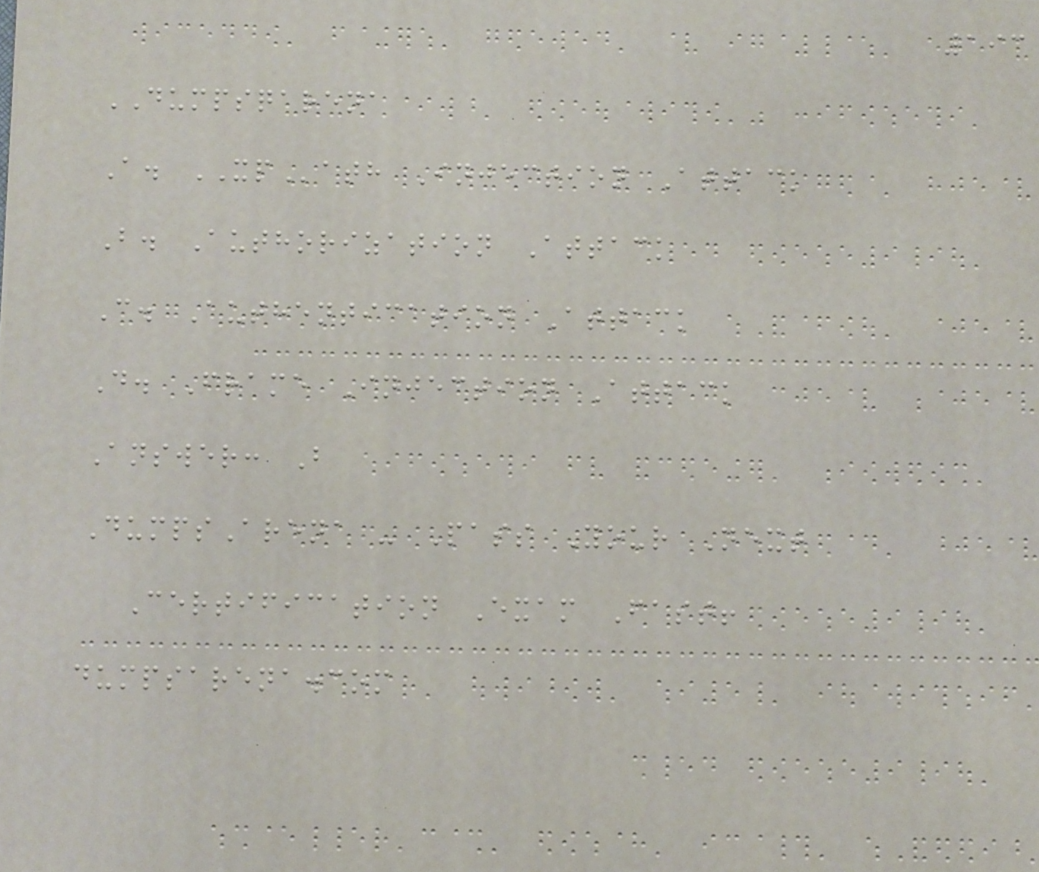193
DUMPSQARENA
A. XPath Injection Attack
B. Authorization Attack
C. Authentication Attack
D. Frame Injection Attack
Answer: B
DumpsArena - Pass Your Next
Certification Exam Fast!
dumpsarena.com
